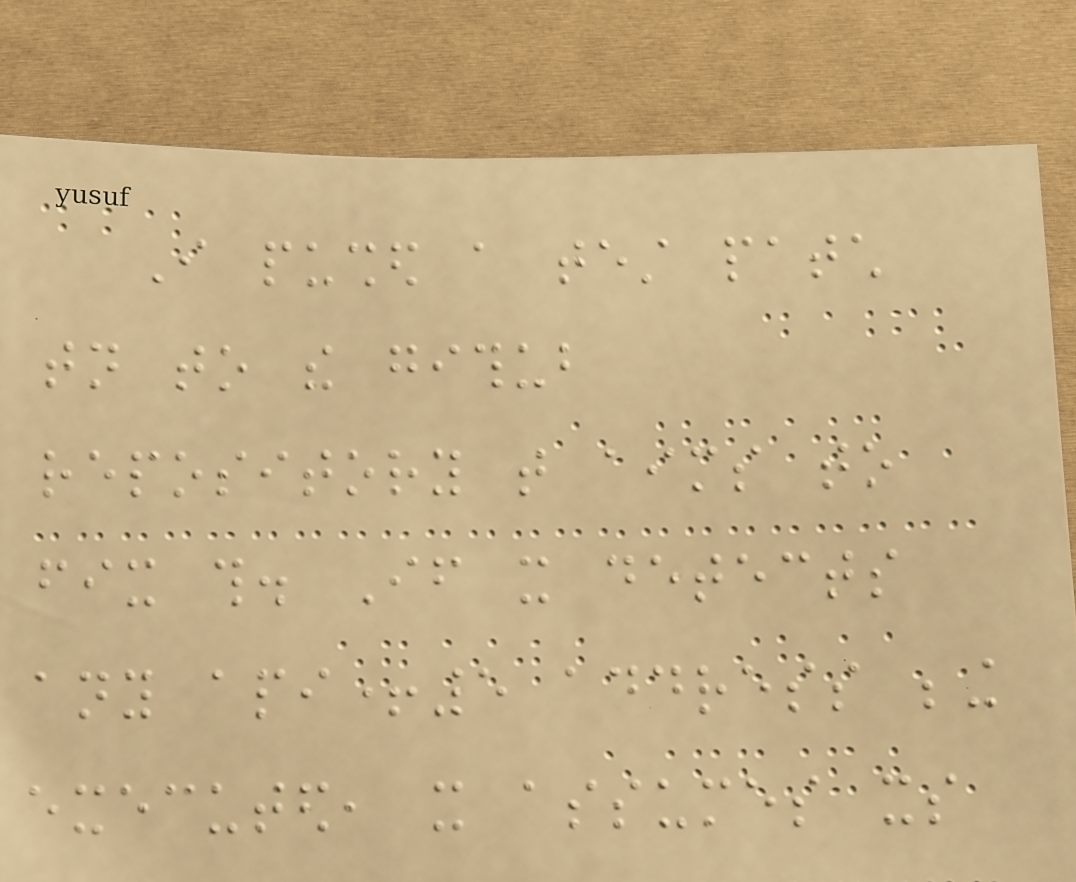I pushed a test patch
tonight to the github
repository that aims to
fix this. If it detects
any api+5 address being
executed, it assumes its
